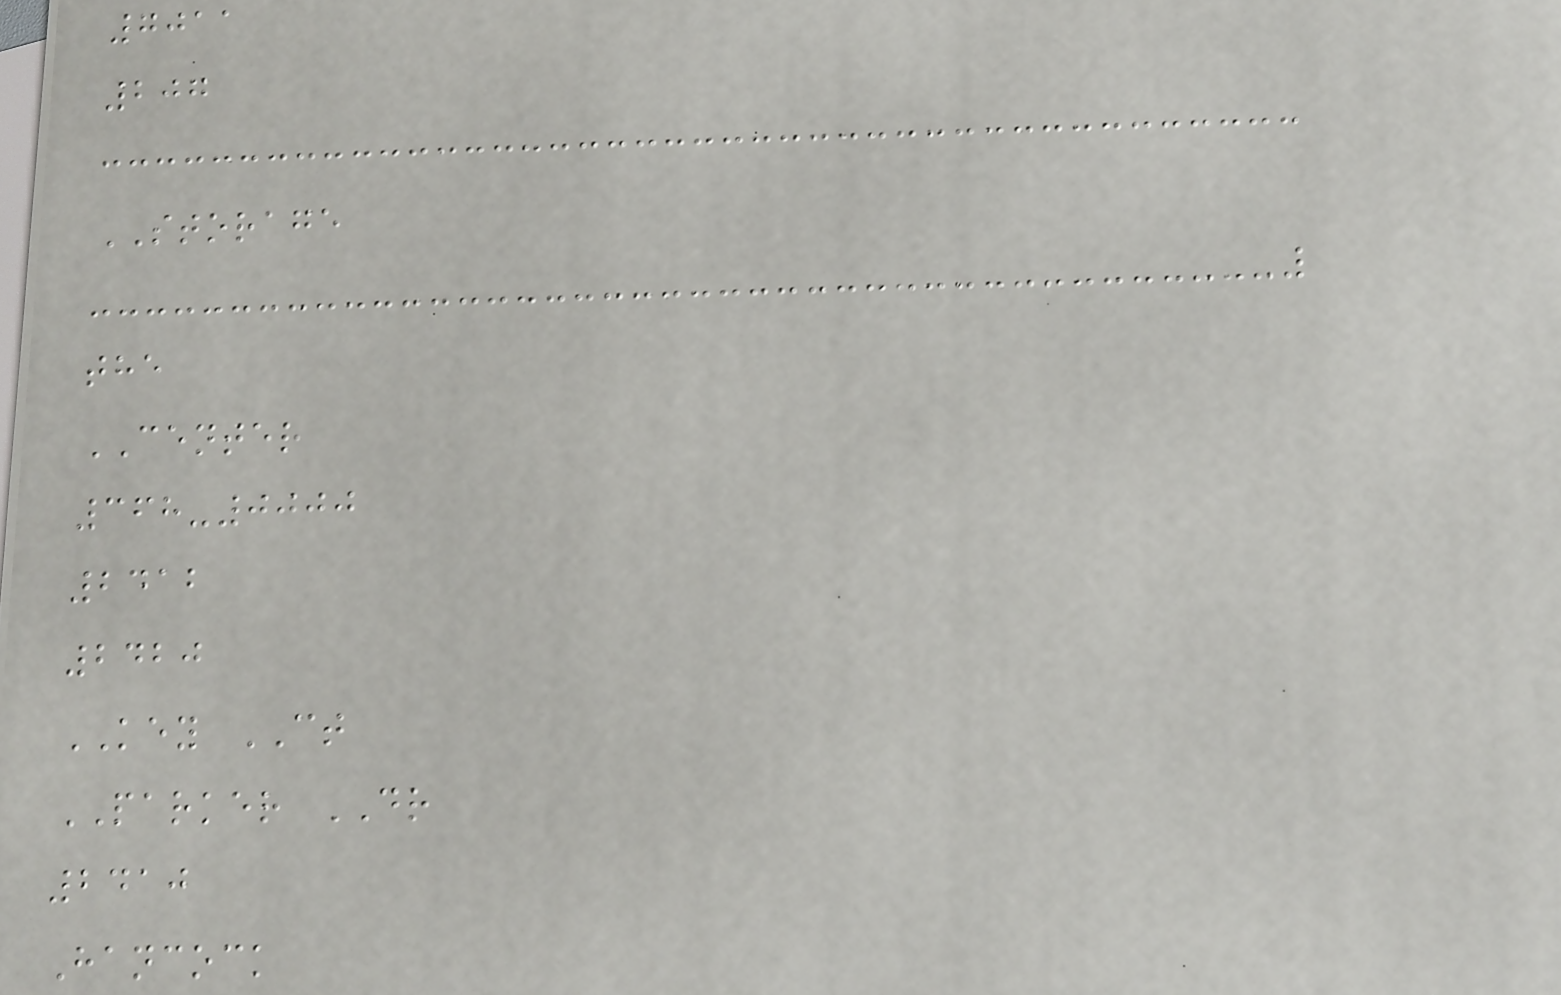7011
207
STORAGE
the
CENTER
368-0000
2412
2420
KEY CT
PARKER DR
2410
Hancock
